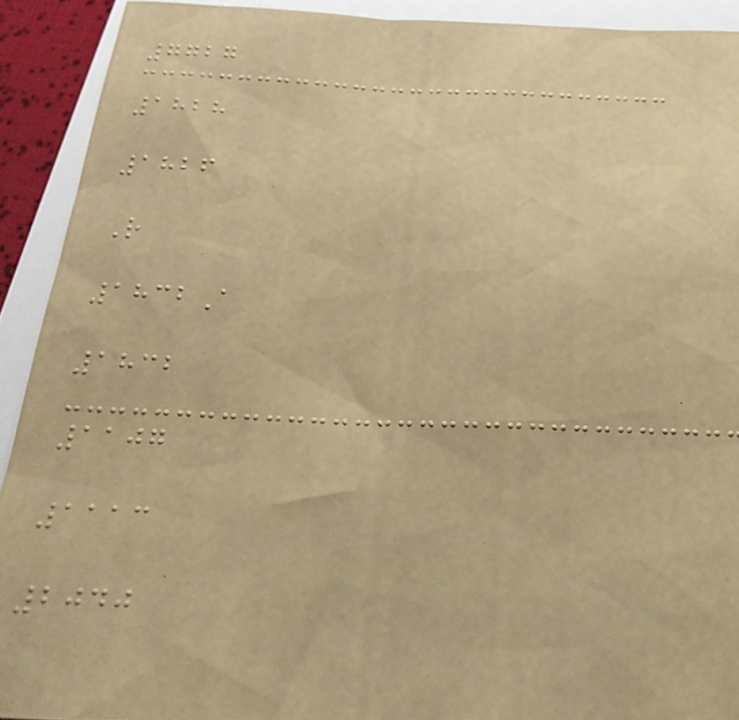7727
1828
1826
R
1832A
1832
1107
1113
2040
